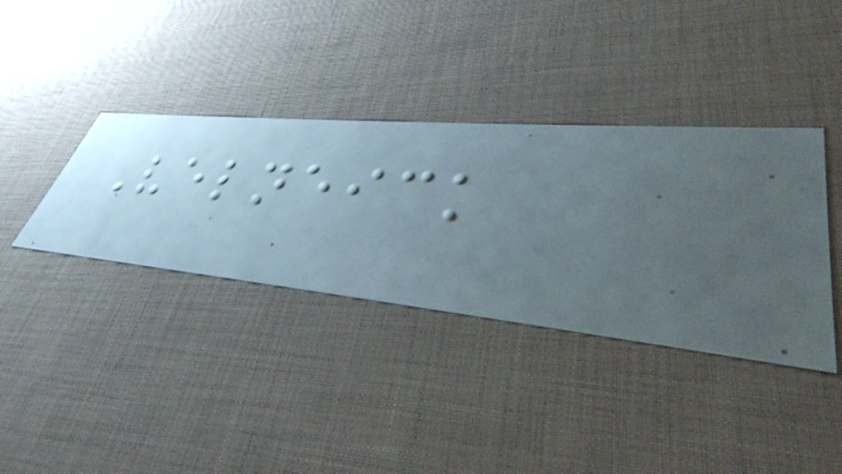Velneick
